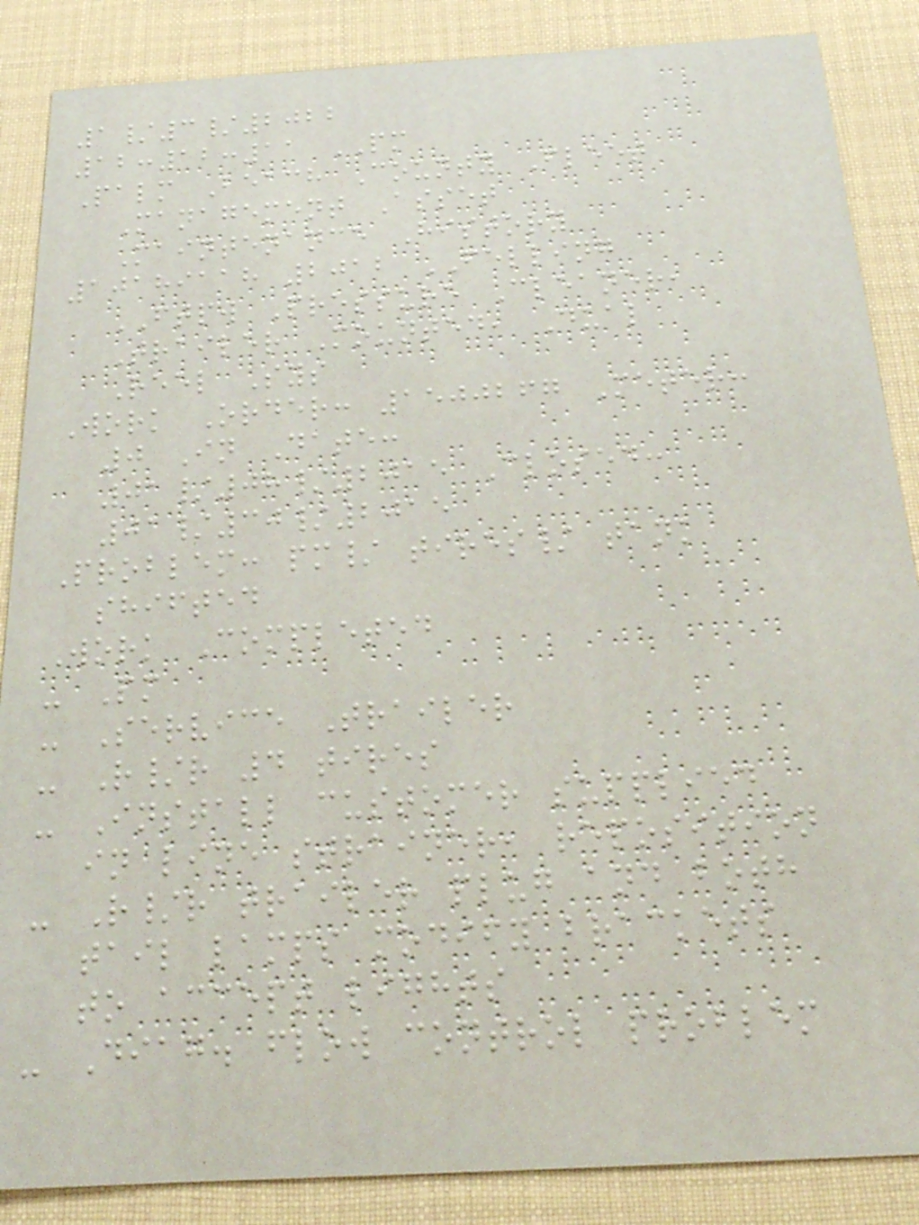1/3/2022
12:12:11 PM
Palm Beach County Fleet
Management Asset
Maintenance History
10189118 2012 FELLING
FTPW Pressure Cleaner,
Trailer Mounted, Dual
Reel Sys
Work Order: 1500267 Meter:
0 In Date:
01/08/2015 Closed:
01/30/2015
Problem: pm/ tires/ tank
shifted
Work Completed
- Pm
- Service Trailer
- R/r 4 tires
- Install customer supplied
in line strainer, reposition
- R/r trailer plug and both
tail lamps modify brackets
to accept lights
- Diag. flow control problem
